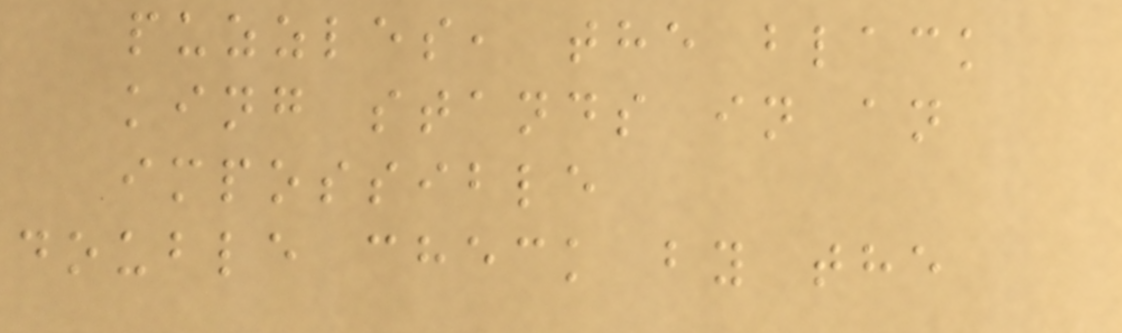puzzles, the black
king stands in an
impossible
double check by the
